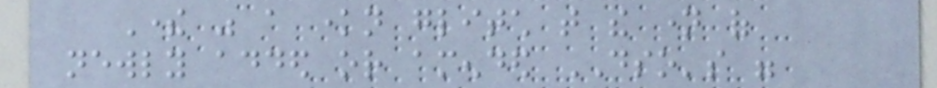There was a known glitch that the name of
newly added or amended DSO's were
